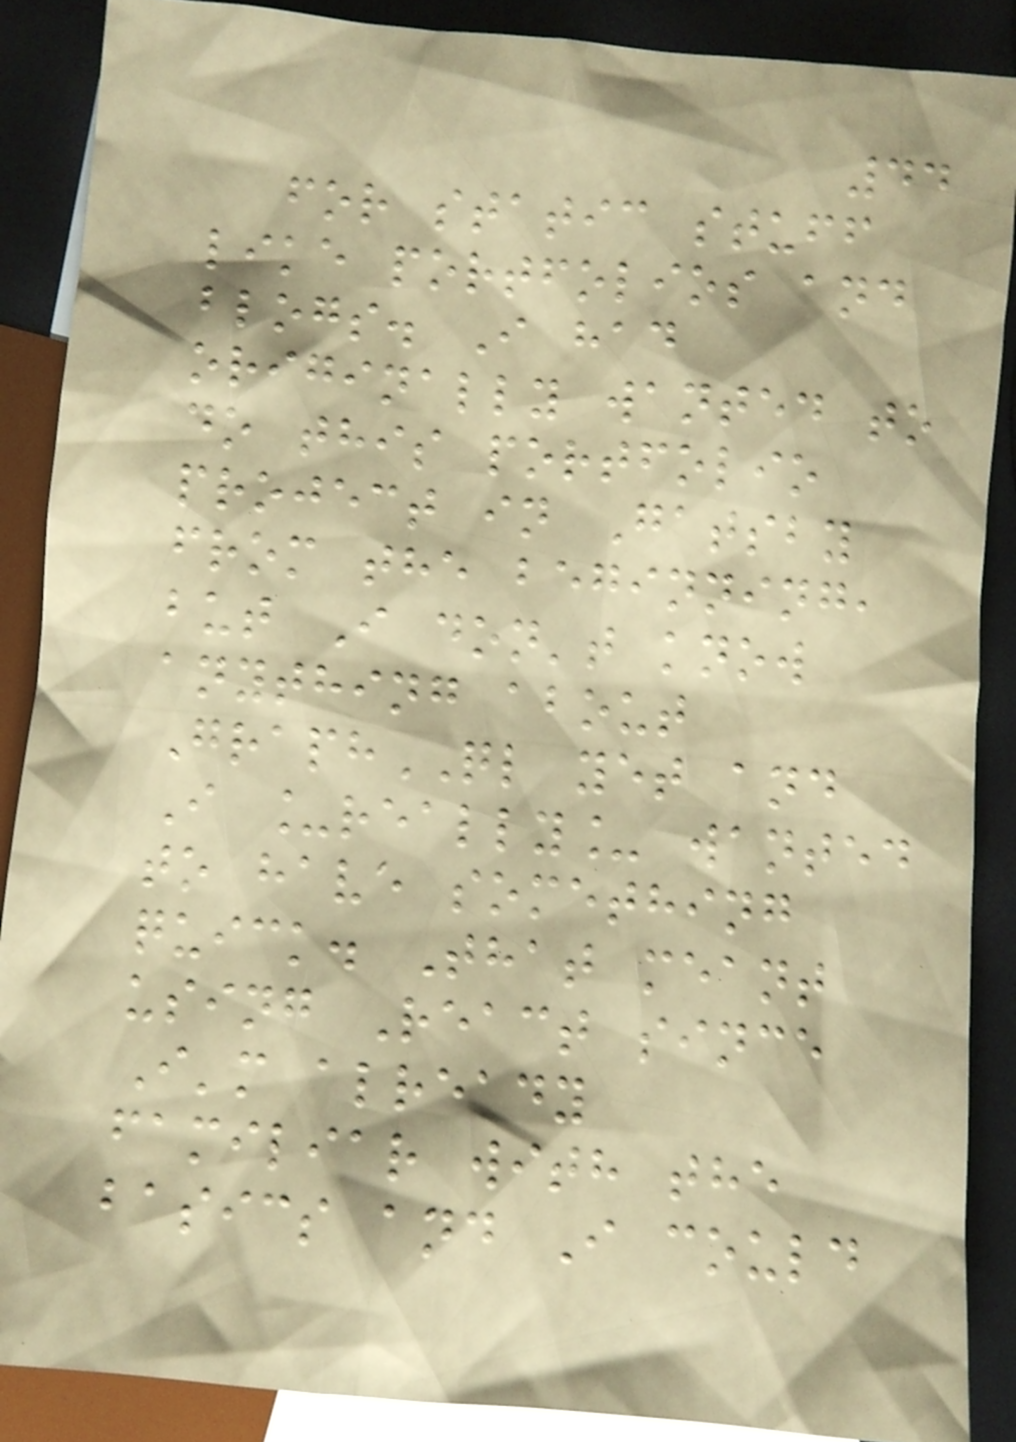44
for static stuff
like portfolios and
blogs. I had
originally wanted to
do this portfolio
project in Gatsby
from the beginning,
but I don't know
anything about
GraphQL yet and
I _really_ wanted
to have something
quick. That meant
using React since
I'm already
familiar with the
basics and I could
